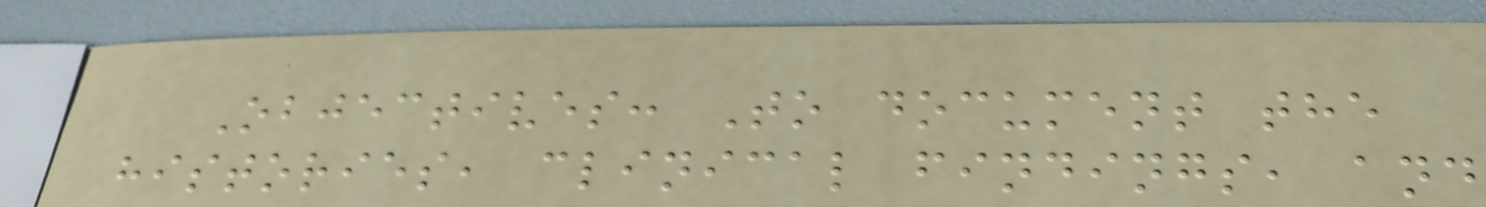Objectives: To document the
histories, clinical findings, and
